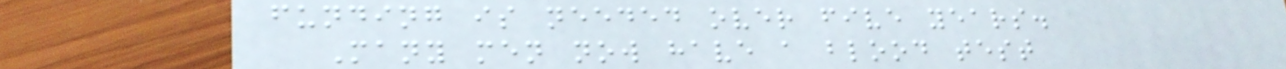funding is needed over five years.
Many men now have a blood test
